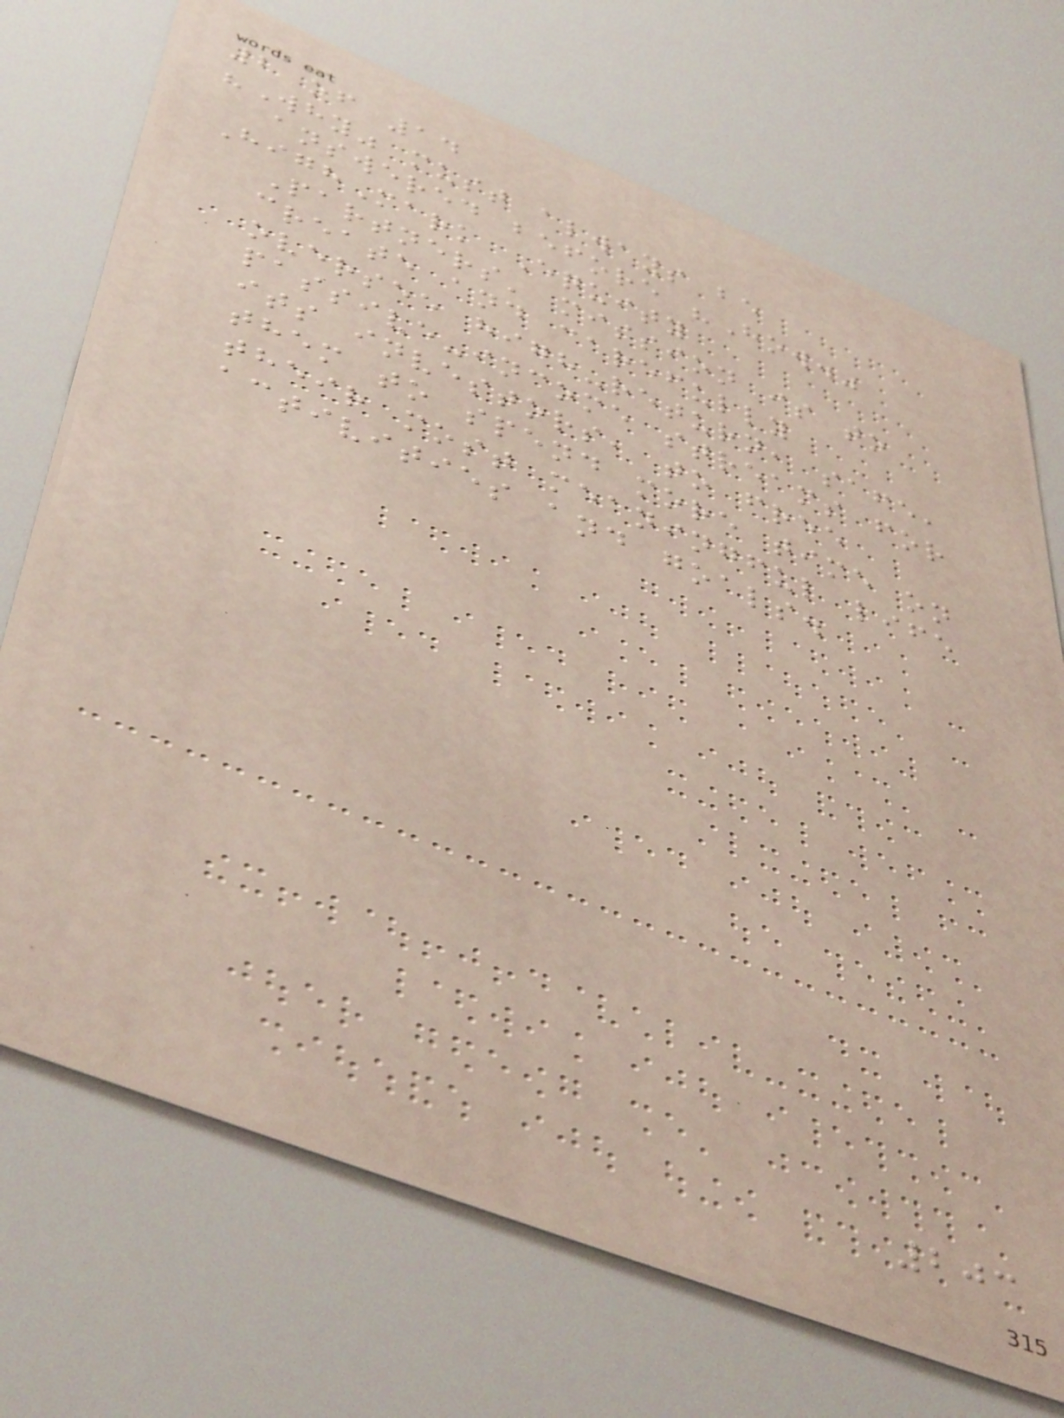2 of 14
"Why" must always be
answered before "How."
HighMark Equity
Partners' mission is to
create and carefully
oversee high-return, safe,
passive-income streams for
its investors, to free
them to spend more time on
their most meaningful life
activities and goals.
203
